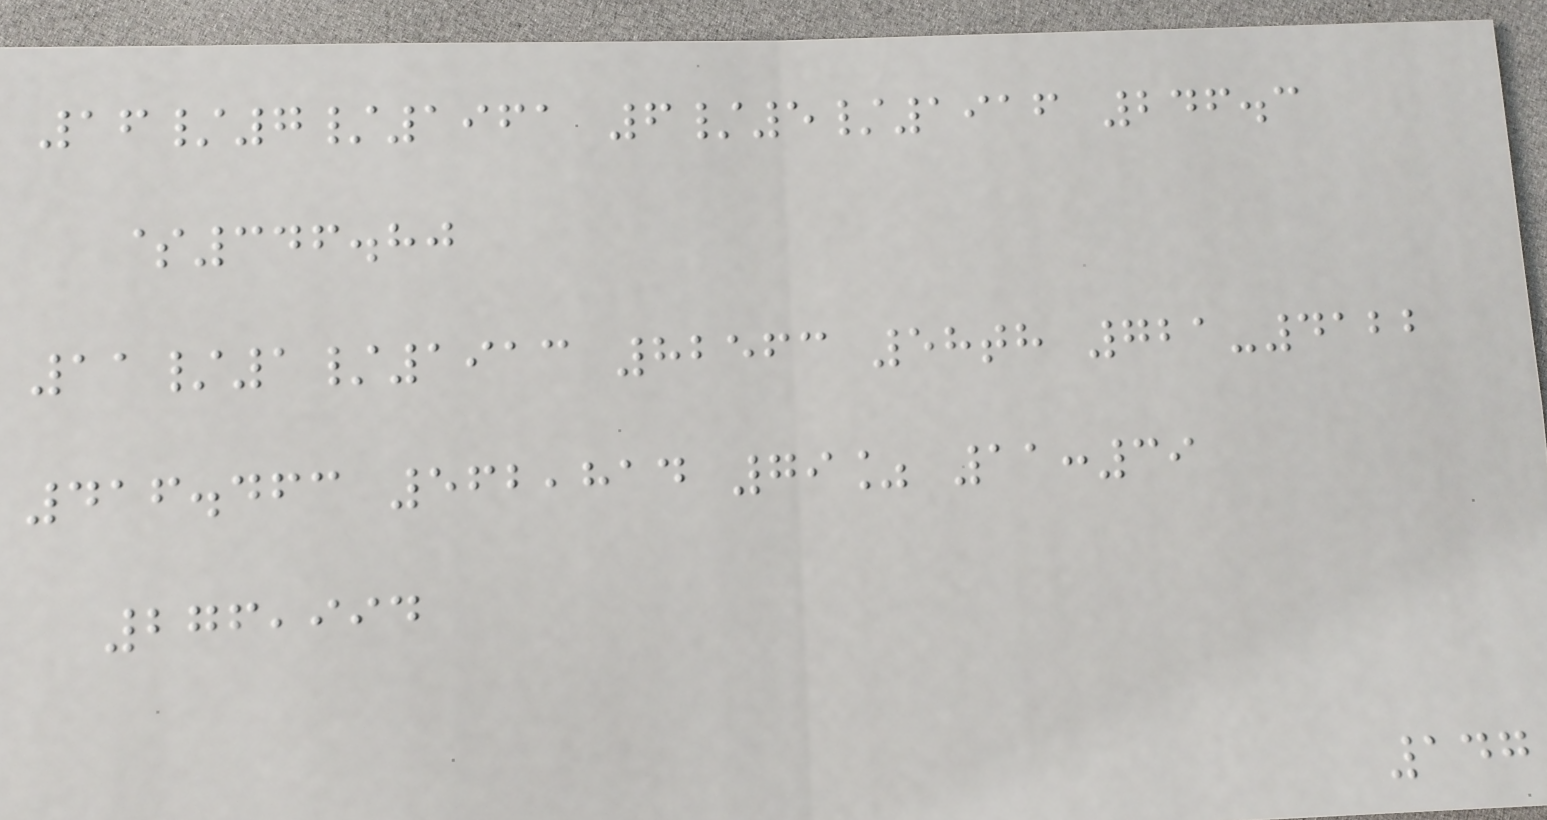16/7/1961 6/5/1916 246.3
$346.80
11/1/1913 82563 58th 721-4122
416.463 562,814 79% 11:39
276,994
147
